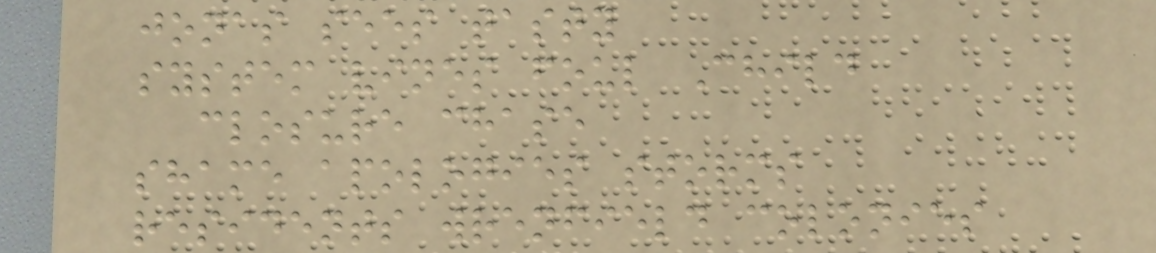jonas sees tasty
system vines foul Child
closure chase
shame apologies storms
residents wrenfield colonies
